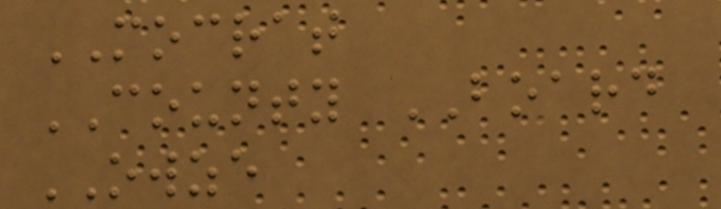MOCRAT
COUNTY BOARD
OWZE
